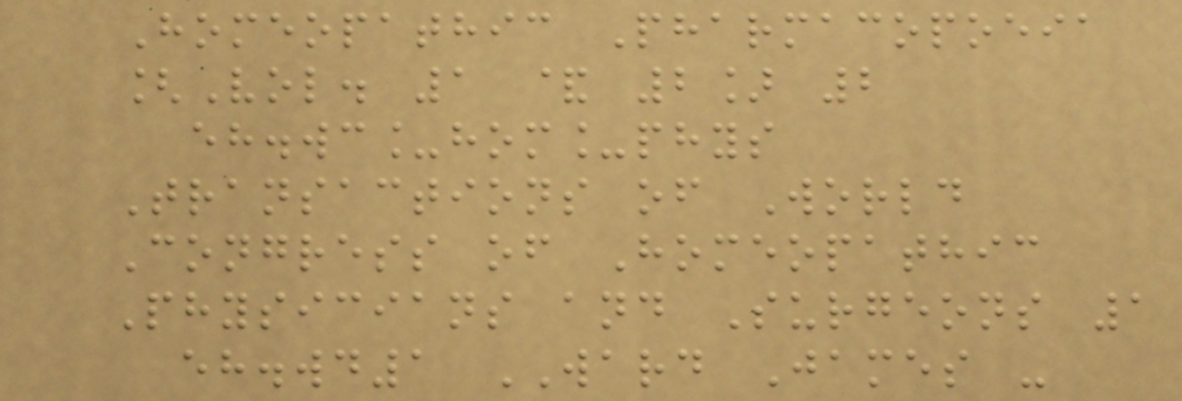Homeopathic Pharmacopoeia
[Vol. 1 & 2] 2
eh.wc_hom_phys
Transactions of World
Congress of Homeopathic
Physicians and Surgeons 1
eh.wd1 WARD James -
